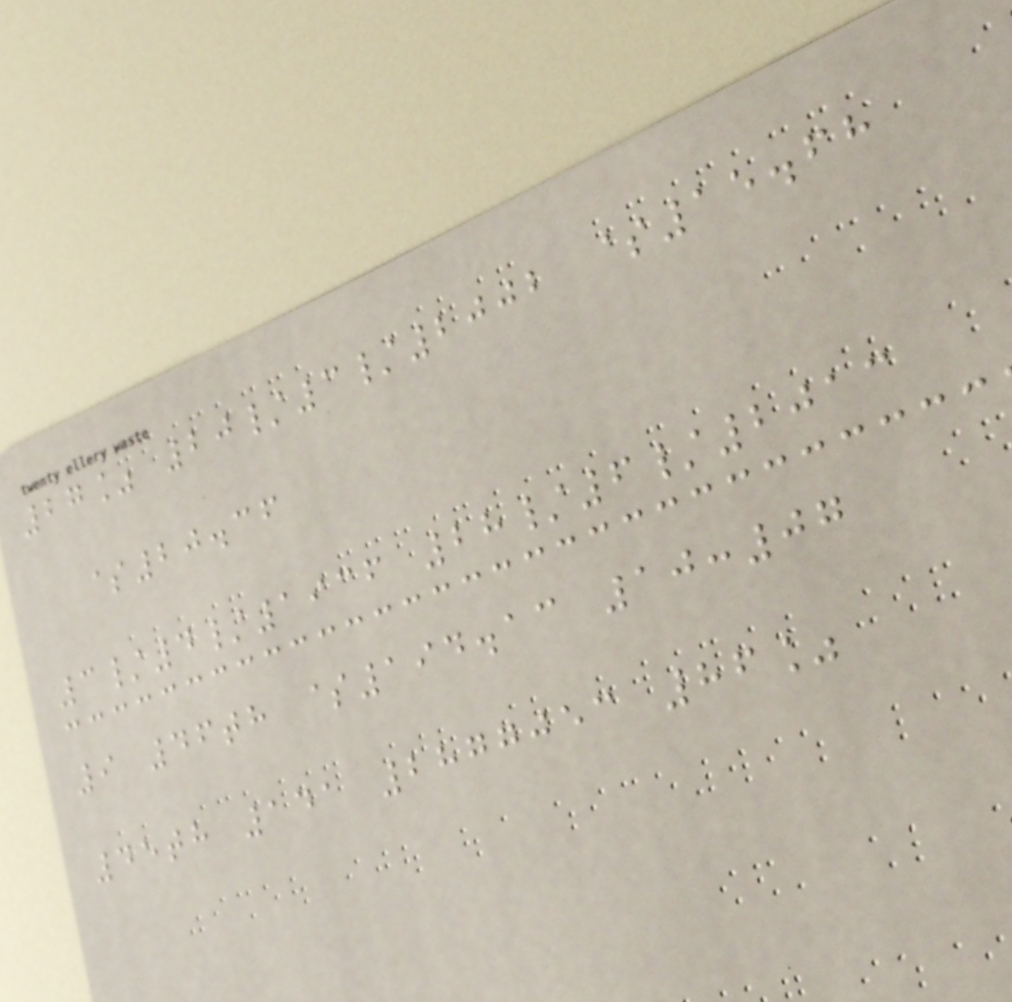27% 20/3/2002 $15.68
$20.36
3/4/1936 28/6/2013
9 46th $194.13 10:07
45th 141 2877053 86%
